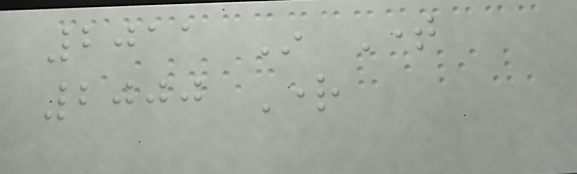2011 In Time
2000 Right
